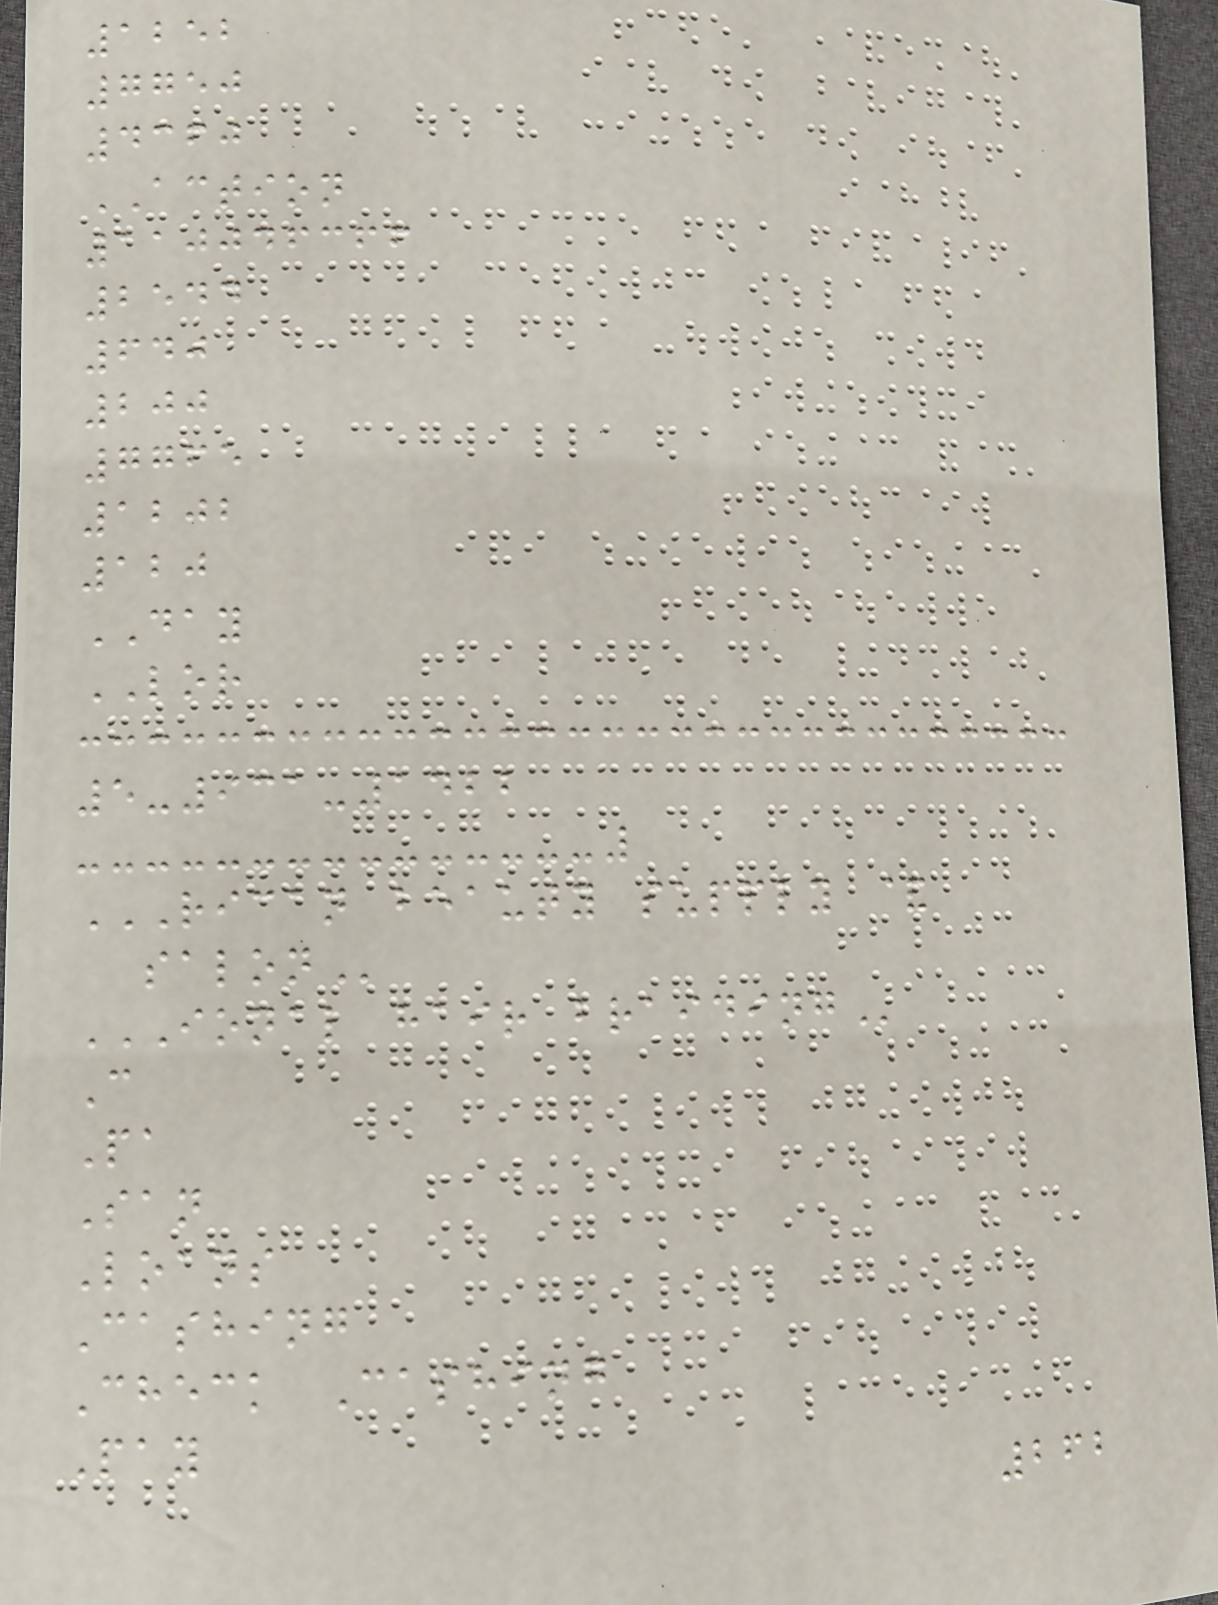1252
7750
4360
ACTION
110046366
2544
640
200
7765
1202
120
DAY
LOR
5-931-1422
RICAN BEAUTY SUPPLY &
SALON
IONAL HAIR BRAIDING
C
Pa
San
Loans
Cashing
Check Cashing
Pay
262
